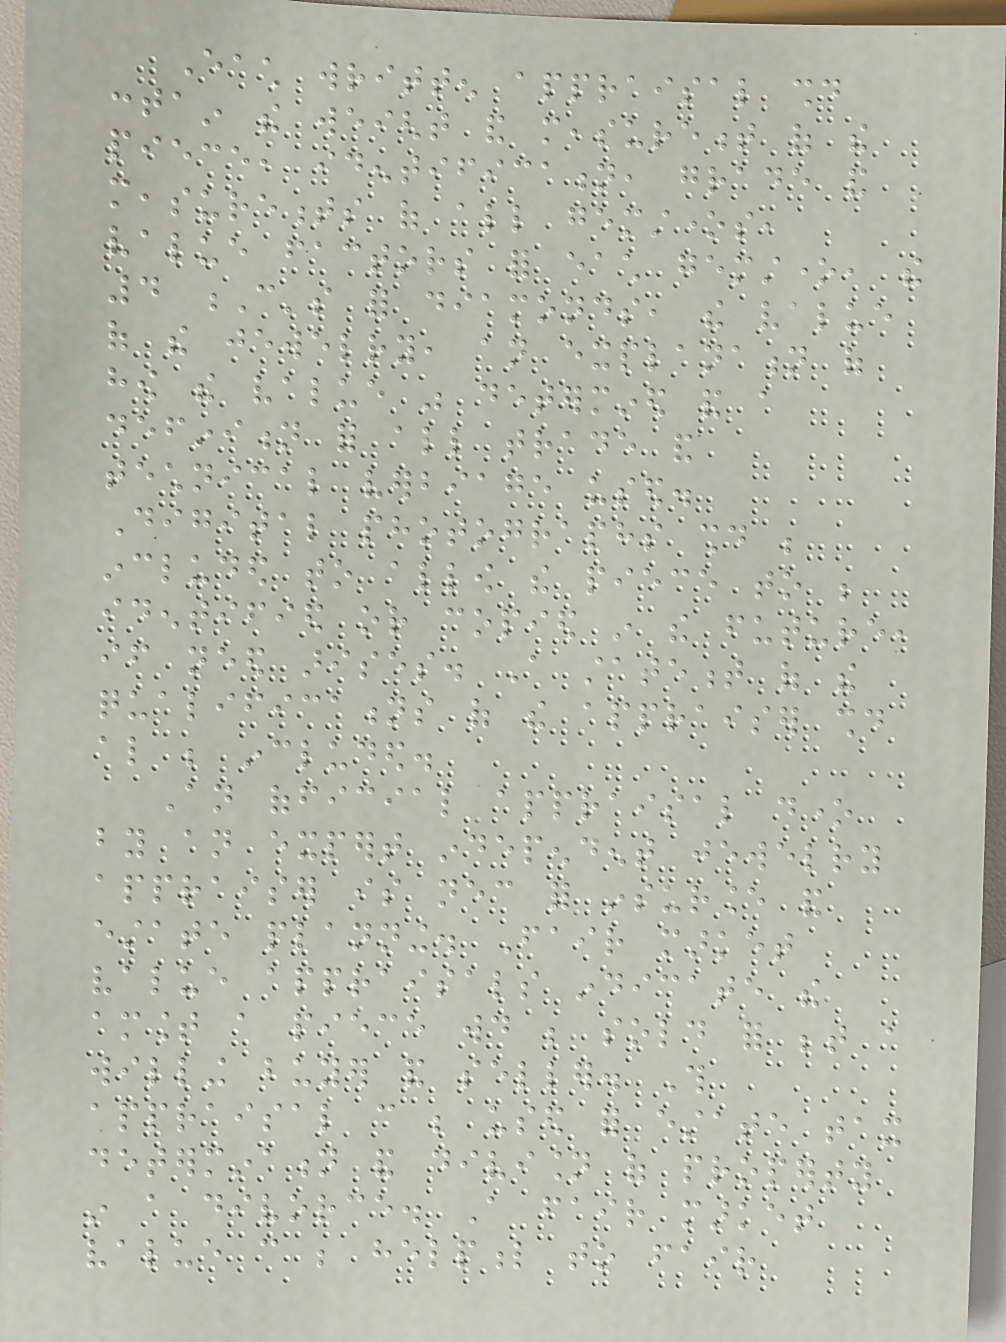Each written appraisal should
contain the weight and measurement of the
piece, identification, grade and
measurements of all gemstones,
value factors for each gemstone, the
4 C's for diamonds, the value
of the jewelry, an explanation of
how the value was determined and a
definition for all trade and
technical verbiage used.
Digital photographs should be
included to allow the piece to be
identified or copied in the future,
if need arises. A statement of the
qualifications of the appraiser should
also be included.
An official appraisal done
by an expert independent jewelry
appraiser is necessary for insurance and
estate planning. Fair market
value appraisals indicate the
amount a piece would be sold for between a
willing buyer and seller. This
appraisal can be used for estate tax
determination and division of property
in a divorce. A fair market
value can be helpful to fair
